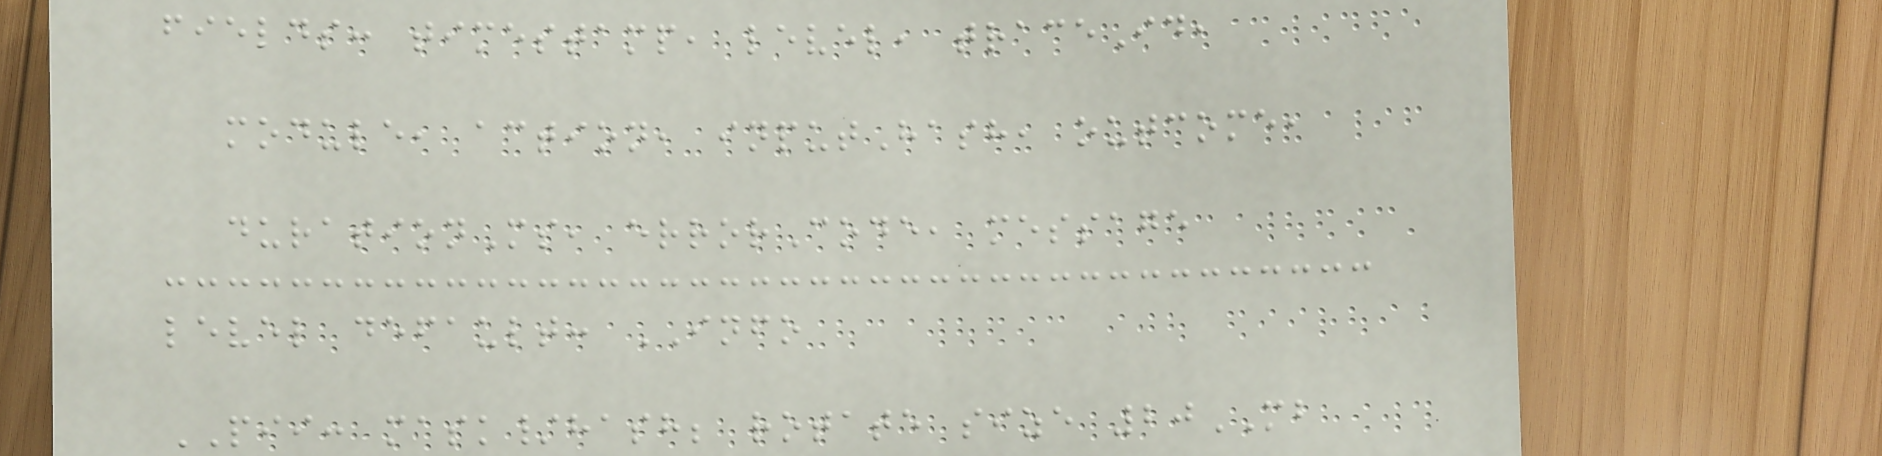fields: timestamp, level, traceId,
module, action, inputHash, outcome,
durationMs, errorCode, message
level default: INFO
PII: mask/hash; rotate size 20MB
